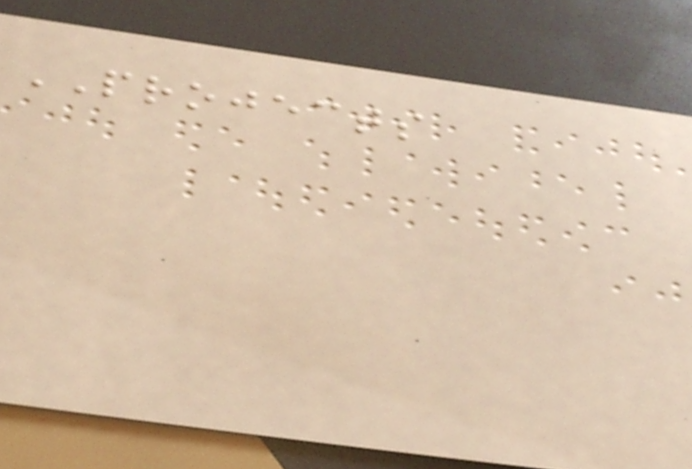PROJECTS
